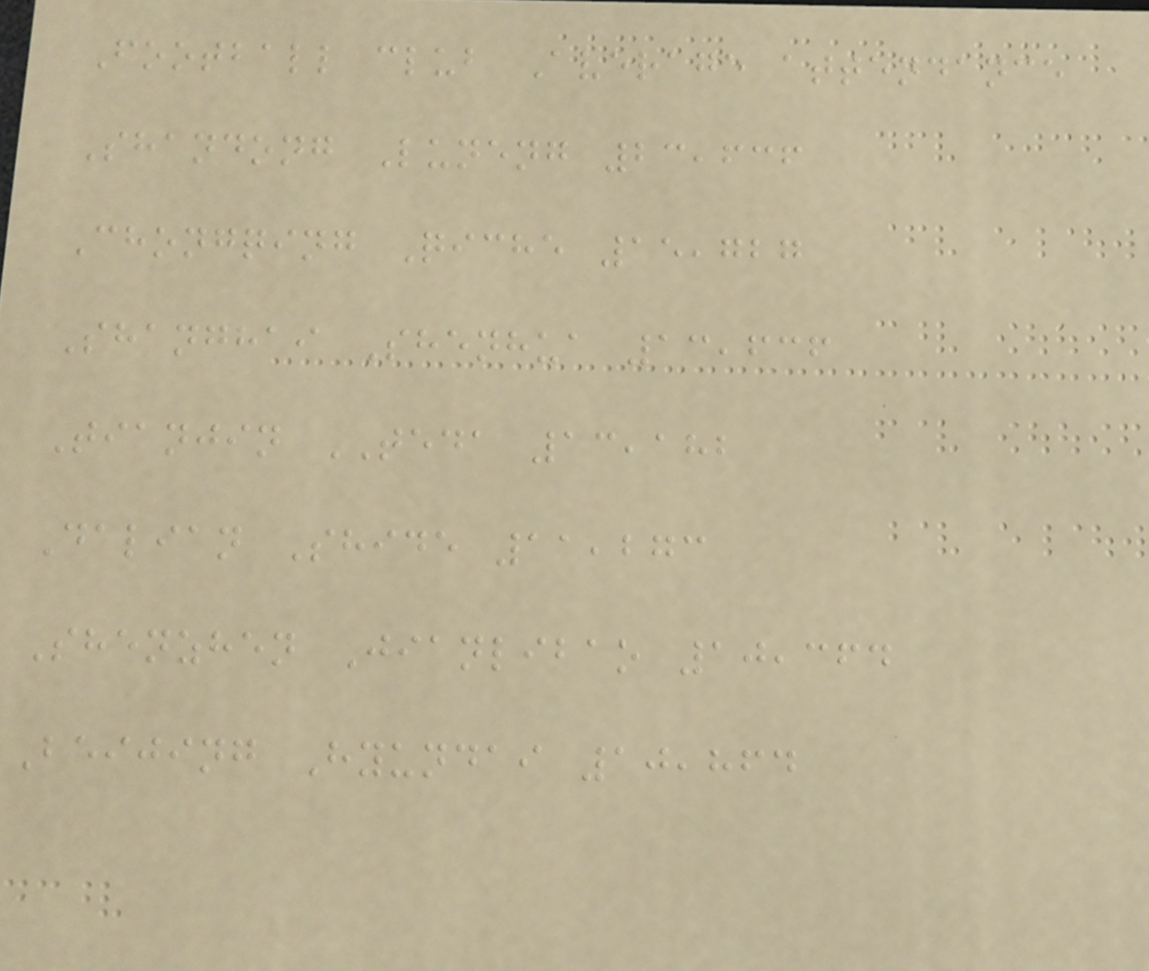Football club Average attendance
Shandong Luneng 23,636
Chongqing Qiche 15,727
Shanghai Shenhua 13,636
Tianjin TEDA 13,182
Dalian Shide 11,273
Shenzhen Jianlibao 10,364
Beijing Hyundai 10,864
